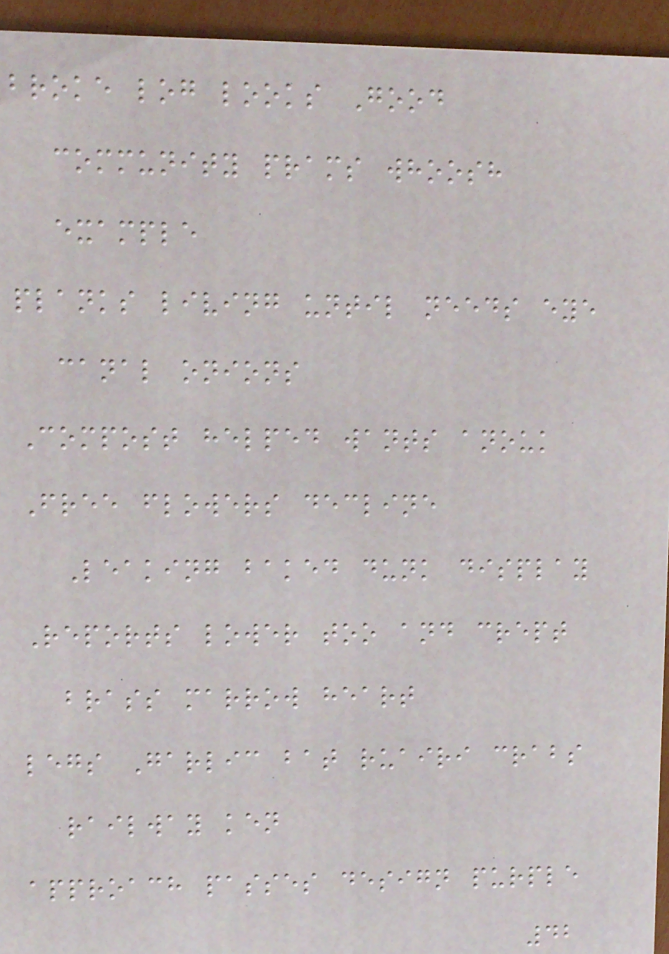broke log looks Good
community prams whoosh
example
planks living until needs eye
canal onions
Compost helped wants anouk
Free flowers decline
Leaking baked dunk display
Reports lower too and crept
brass marrow heart
legs Garlic bat ruairi crabs
railway ken
approach passes design purple
42
